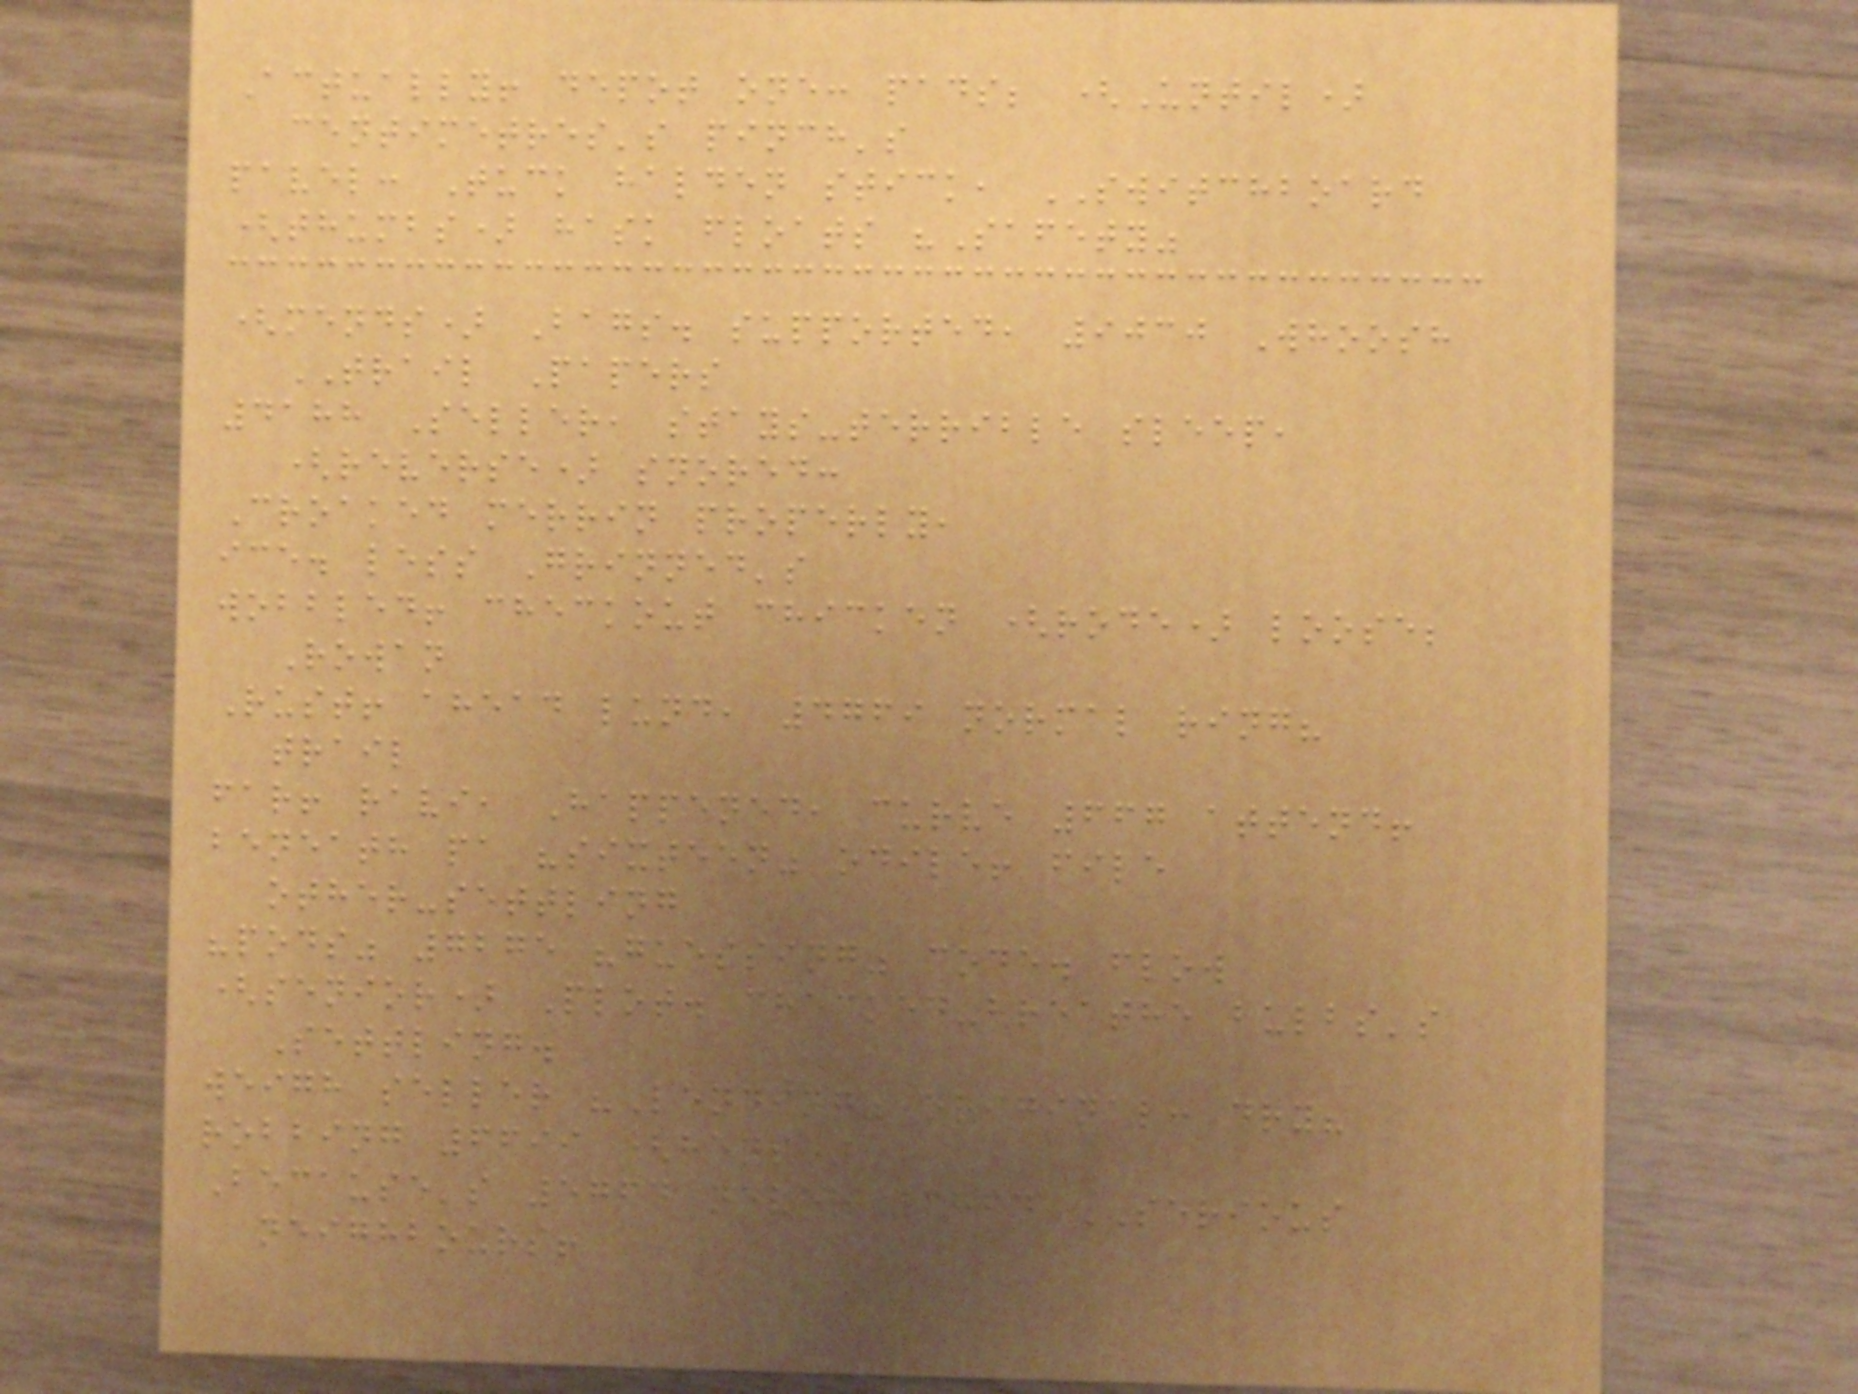Actually! depot one: pads; (Until)
centimetres's pinch's
pavel: Tuck halden stick, SWITCHBOARD
(thumbs) hask floats "Safety"
(mends) Bags. supported, 9030 Whoosh
TRAIL Papers
4188 Seller, stays-terrible sleep,
(reverse) snored:
Croaked merrin properly,
ice. less Grinned's
wobbled! checkout chicken (rode) loose;
Rowan
Rust! ahead lund, 4769 normal ring?
trail
far! ravi, Happened, curve 667 attend!
beneath pa "sixteen" odile! file
other-settling
"pods" 7275 "guessing" code. flow
(senior) Plot. checked-breathe bulbs's
Settling.
weigh seller "Lending" original: dry?
robbing 6699 (hens)
Because's 5764 never 3864 SERIOUS
neighbours!
